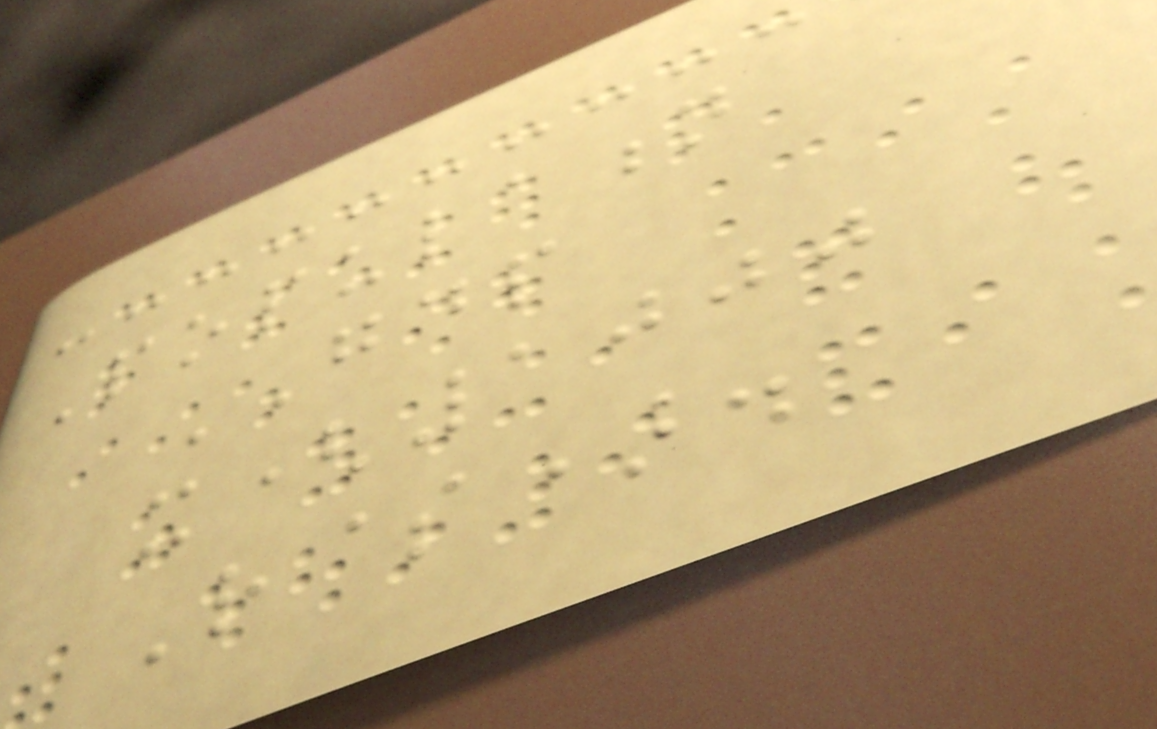Population
GDP
x(1000
R$).
